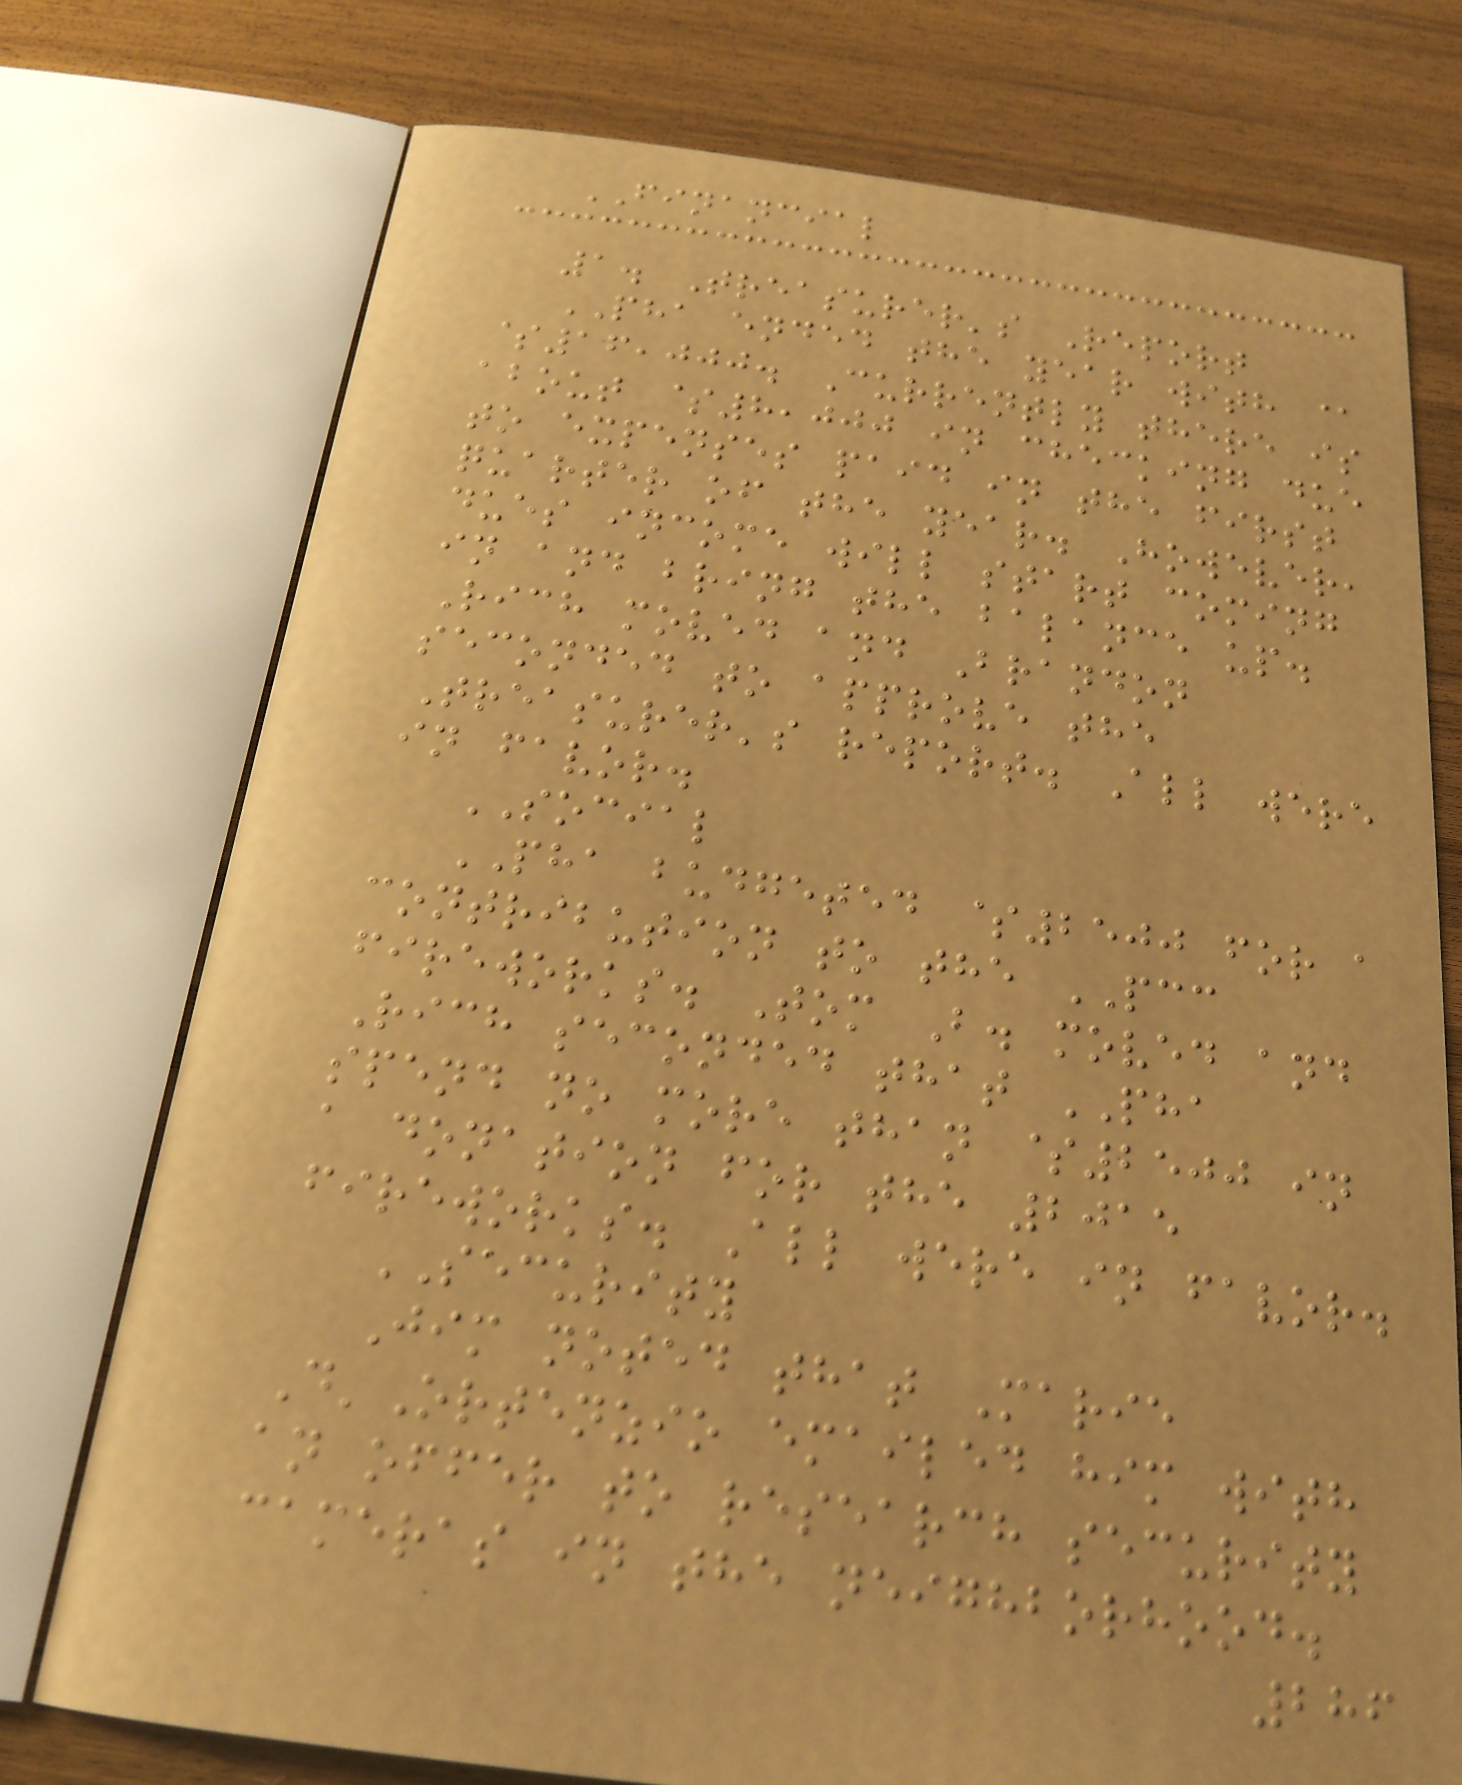FINANCIAL
1. Treasurer's Report
PHA ended the year with @
$16,000. Currently there is
about $8,000 in checking due
to expenses paid in the first
quarter of the year. However,
dues income will start coming
in and bring the balance up.
Rich moved and Brandon
seconded to approve the
Treasurer's report. All were
in favor.
SOCIAL
PHA budgeted $2500 for a
contribution to the PCC
fireworks. Tom B. moved and
Rich seconded that PHA
spend no more than $2500 in
a donation for the 2015
fireworks. All were in favor.
SECURITY
Jim noted that Marie
D'Ortenzio emailed him with
an offer to research security
cameras in the neighborhood.
286
